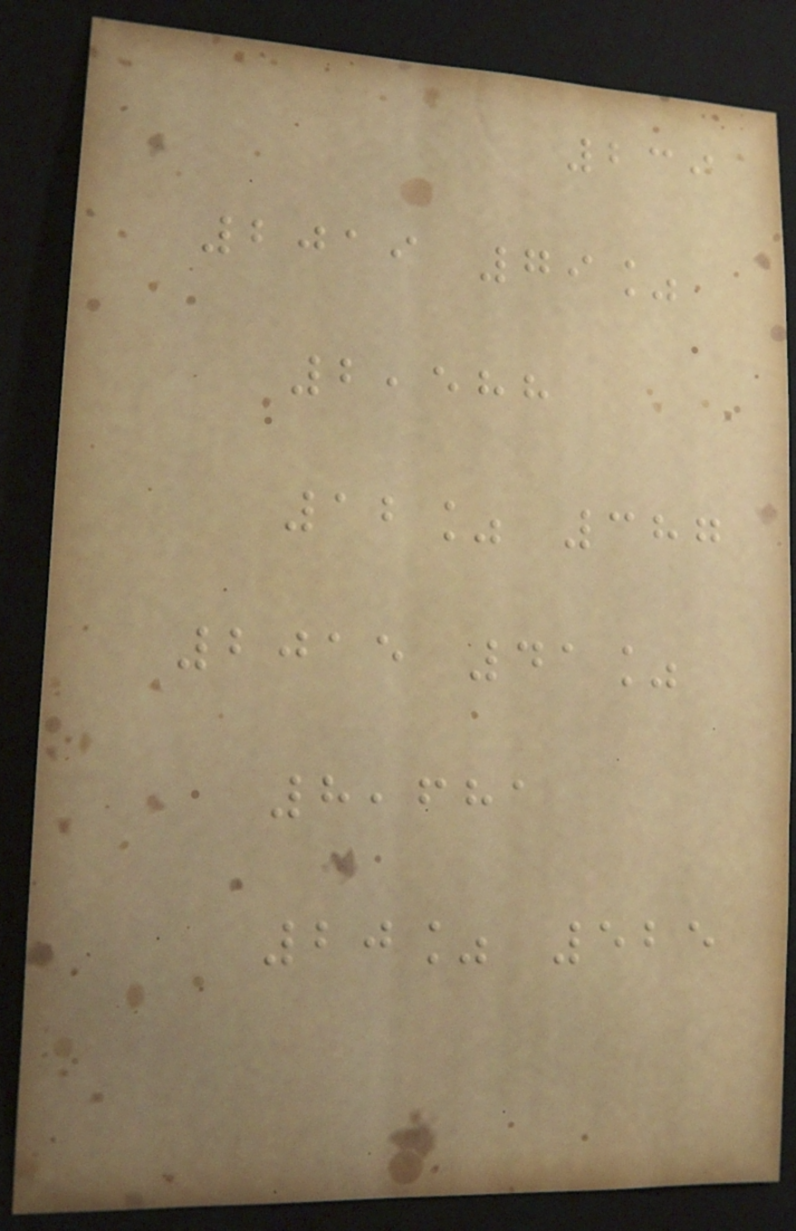239
2019 79%
2,588
12% 387
2015 41%
8,681
20% 525
